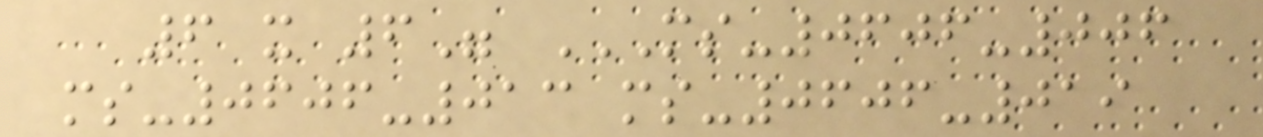6 x 6" MS-0606-006
MS-0606-013 MS-0606-019
